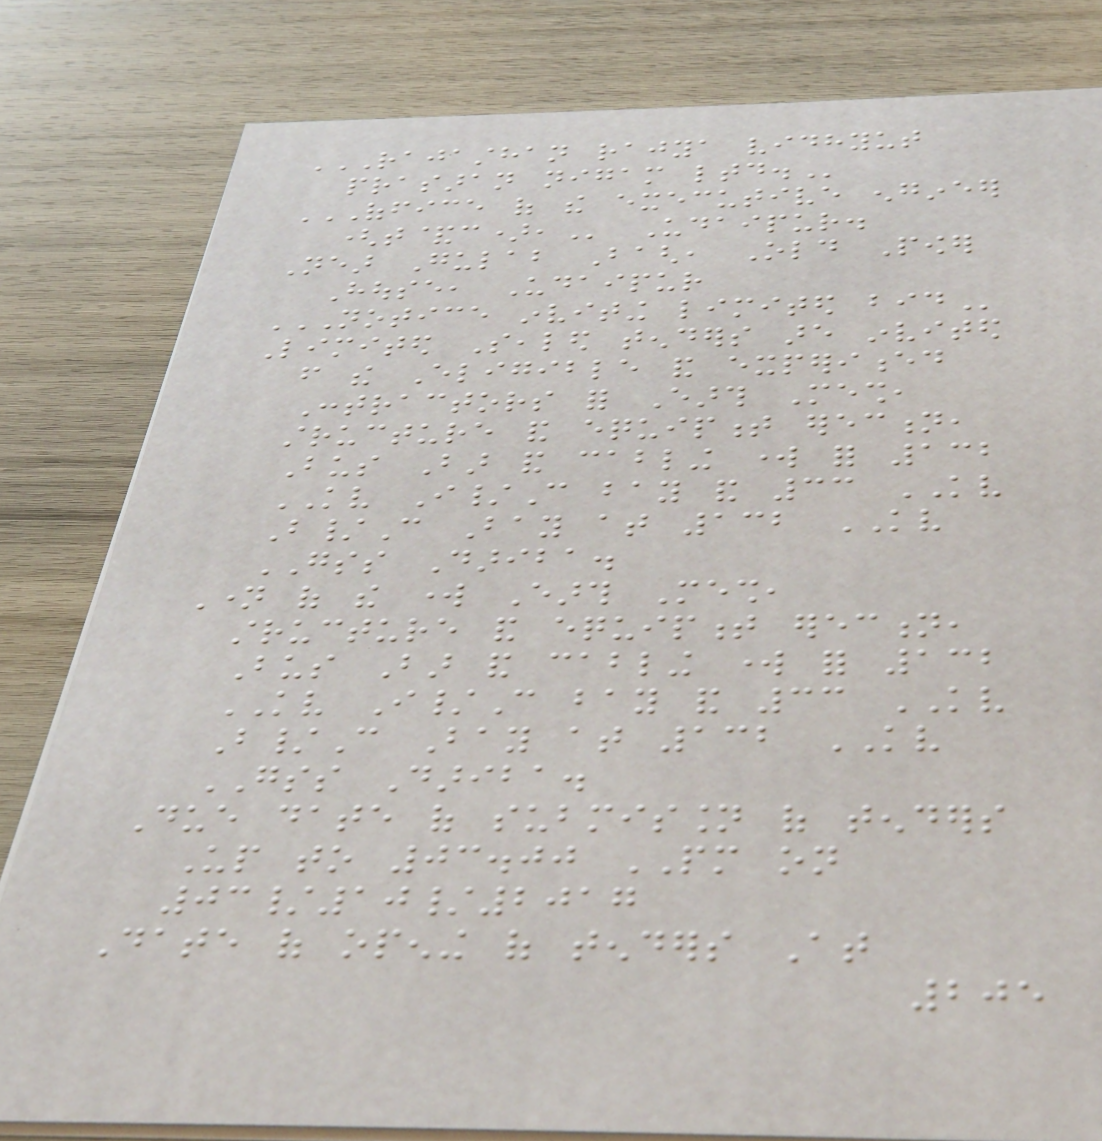RAJASTHAN RAJYA VIDHYUT
PRASARAN NIGAM LTD.
OFFICE OF THE EXECUTIVE ENGINEER
(T&C), Udaipur.
Near Gulab Bagh, Old Power
House, Udaipur
NOTICE INVITING LIMITED BID
Limited Sealed tenders are invited
from the Eligible and experienced
Contractors for Earth Mesh,
structure and equipment erection,
Bus Bar and cabling work for 132
KV I/C bay and 33 KV
B/C Bay at 132 KV
GSS Dariba.
Name of the work Earth Mesh,
structure and equipment erection,
Bus Bar and cabling work for 132
KV I/C bay and 33 KV
B/C Bay at 132 KV
GSS Dariba.
Due date of submission of tenders
Up to 03.00 PM on
03/10/2017
Date of opening of tenders At
205
